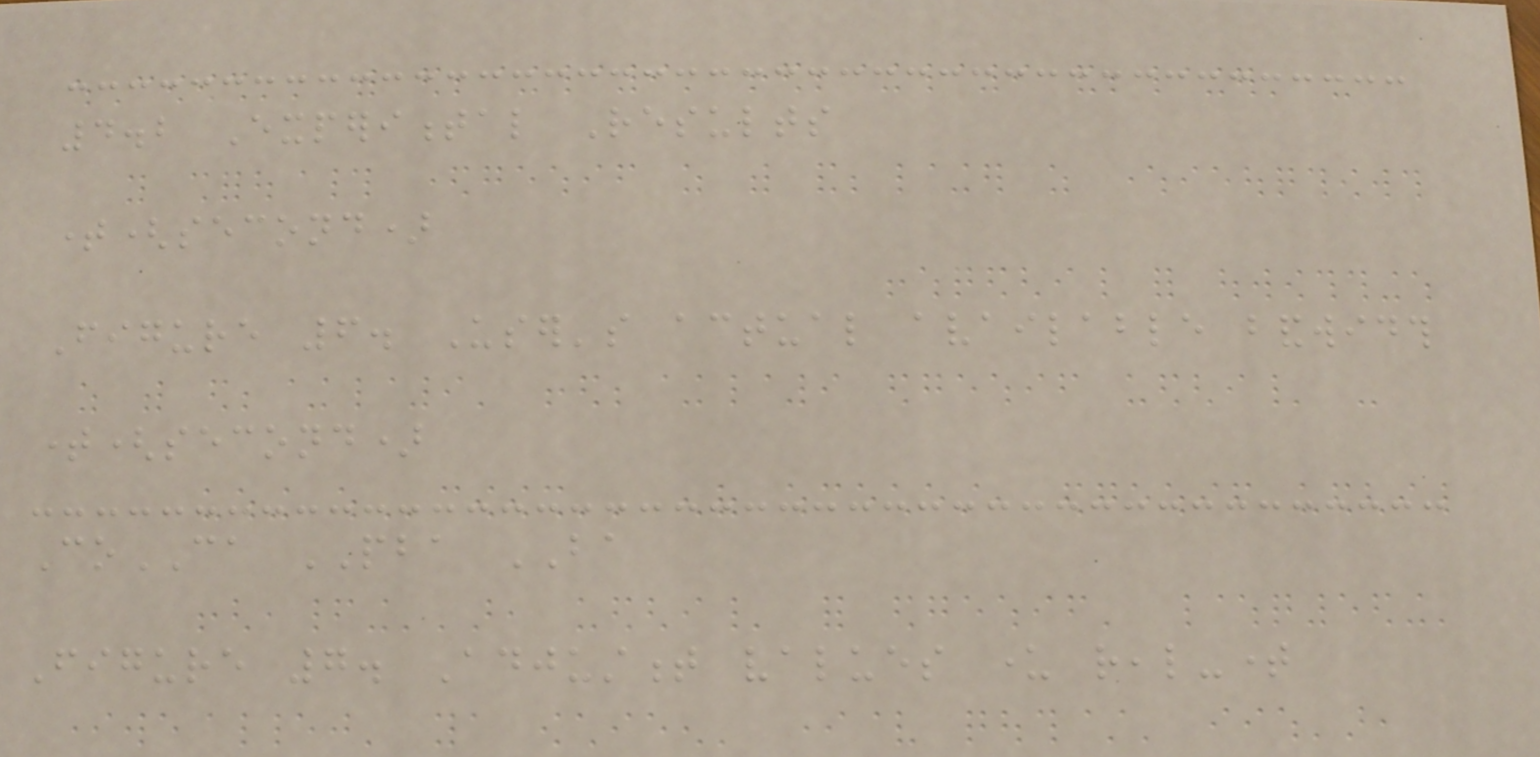4.2 Experimental Results
time(second)
Figure 6. User's actual available bandwidth
time(second)
CoCA PBA BA
Figure 7. Adjustment values under real-time
